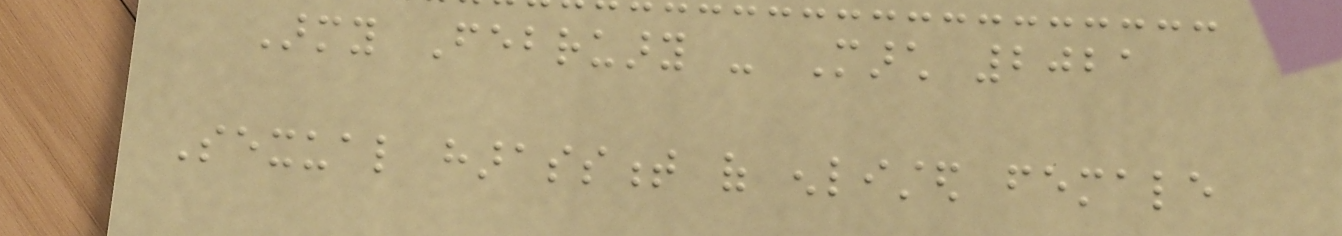Army February - March 2021
Sexual harassment of enlisted female
